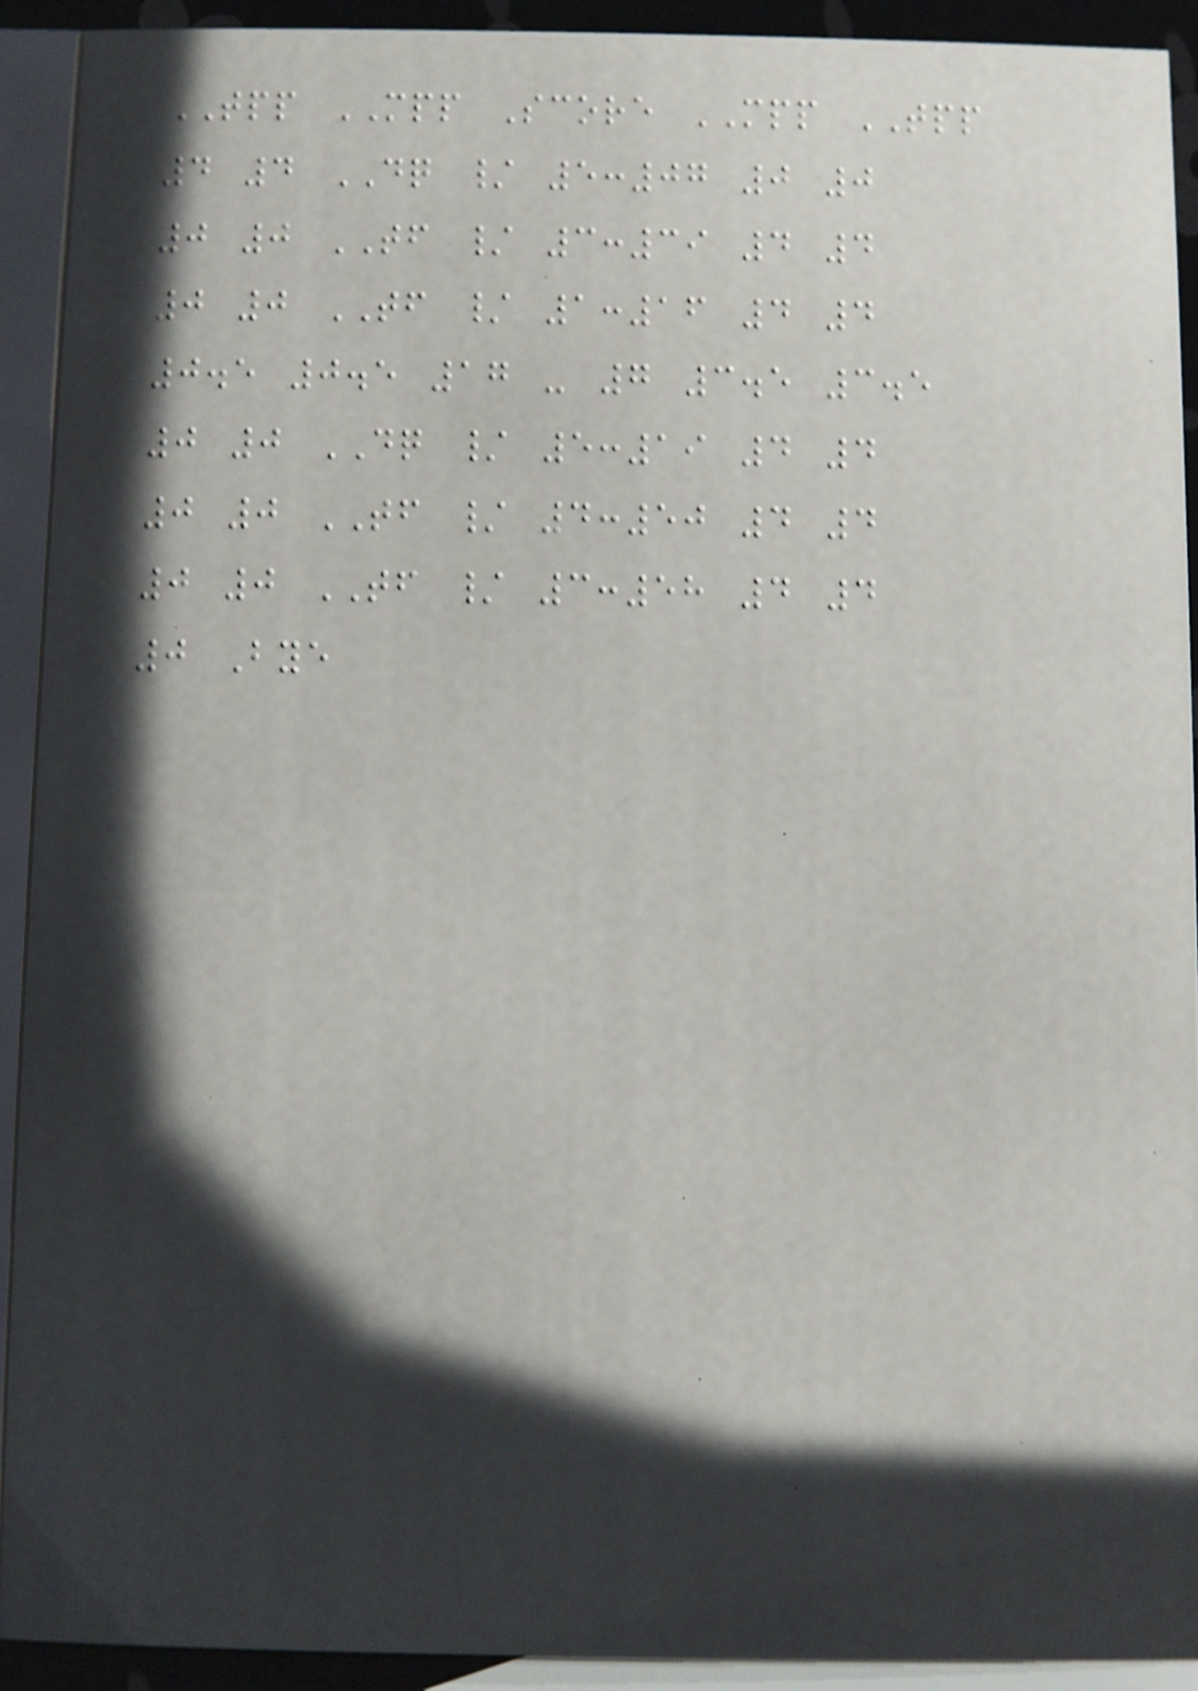TPP MPP Score MPP TPP
4 4 DQ / 5:07 0 0
0 0 TF / 3:39 4 4
0 0 TF / 1:16 4 4
0.5 0.5 17 - 7 3.5 3.5
0 0 DQ / 5:19 4 4
0 0 TF / 4:50 4 4
0 0 TF / 3:58 4 4
0 Bye
